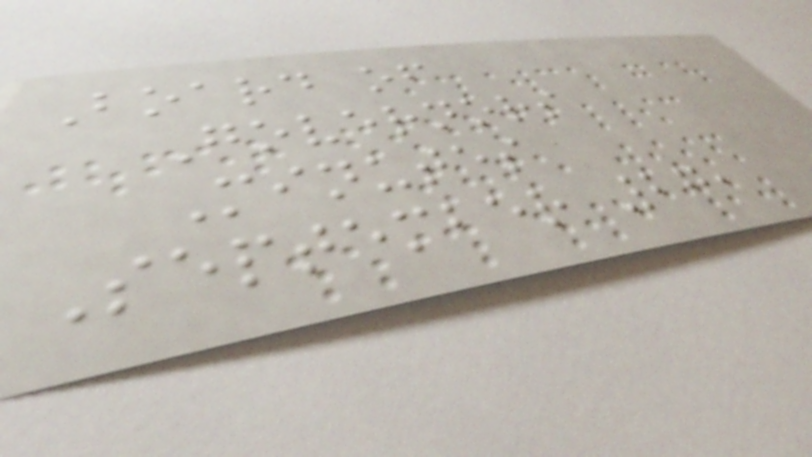Board of
Governors
Minutes
September 27,
